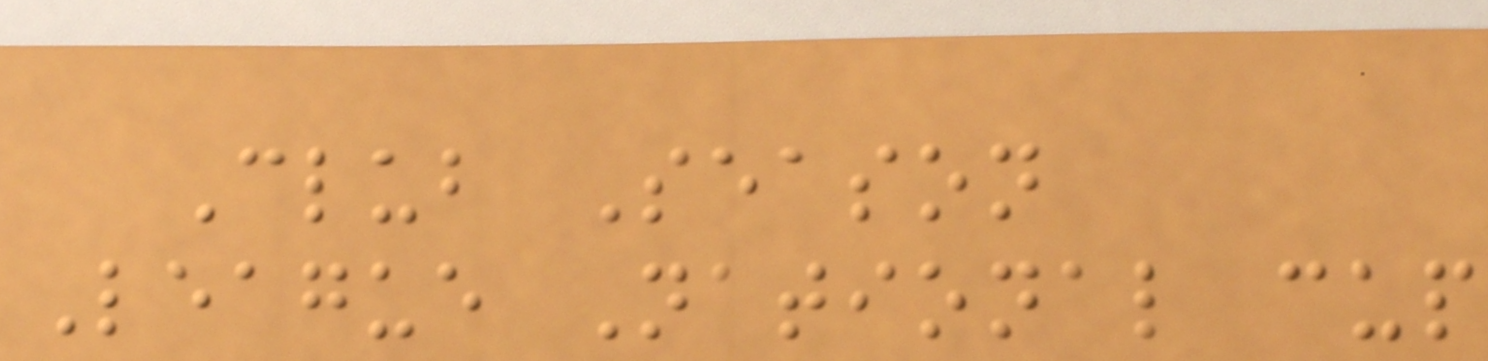Club Season
League National cup
